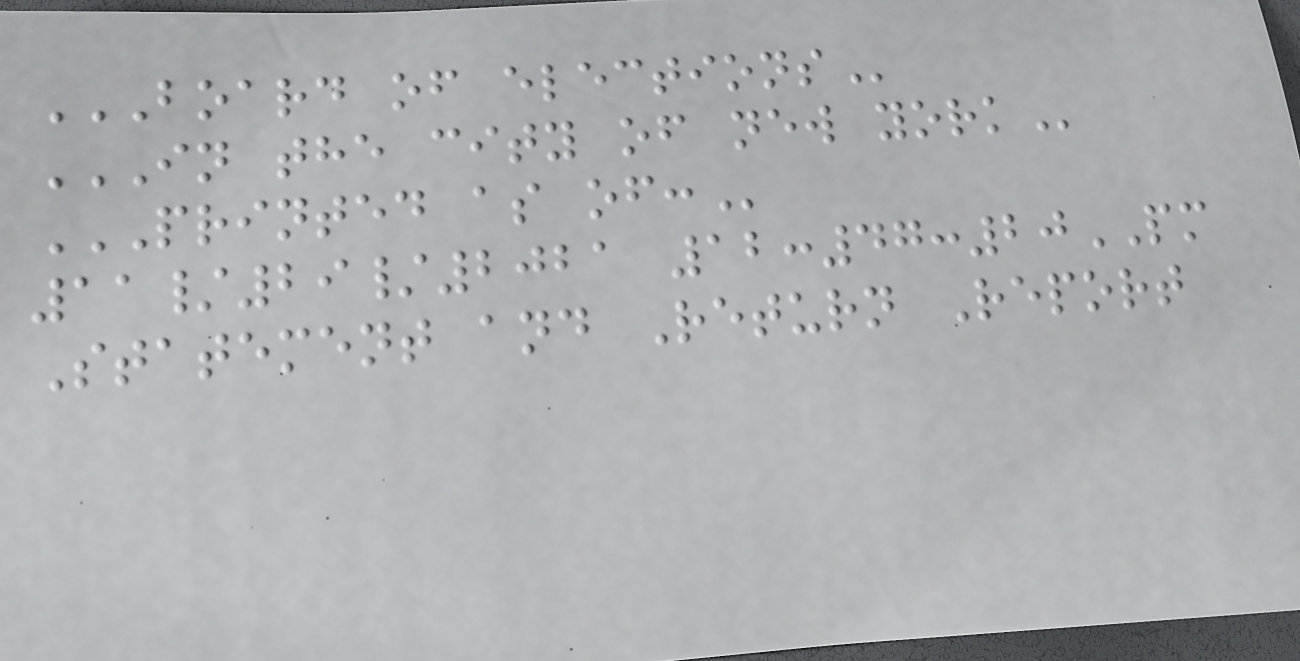BOARD OF ELECTIONS
IN THE CITY OF NEW YORK
PRINTED AS OF:
11/29/2021 12:47:20PM
Statement and Return Report
